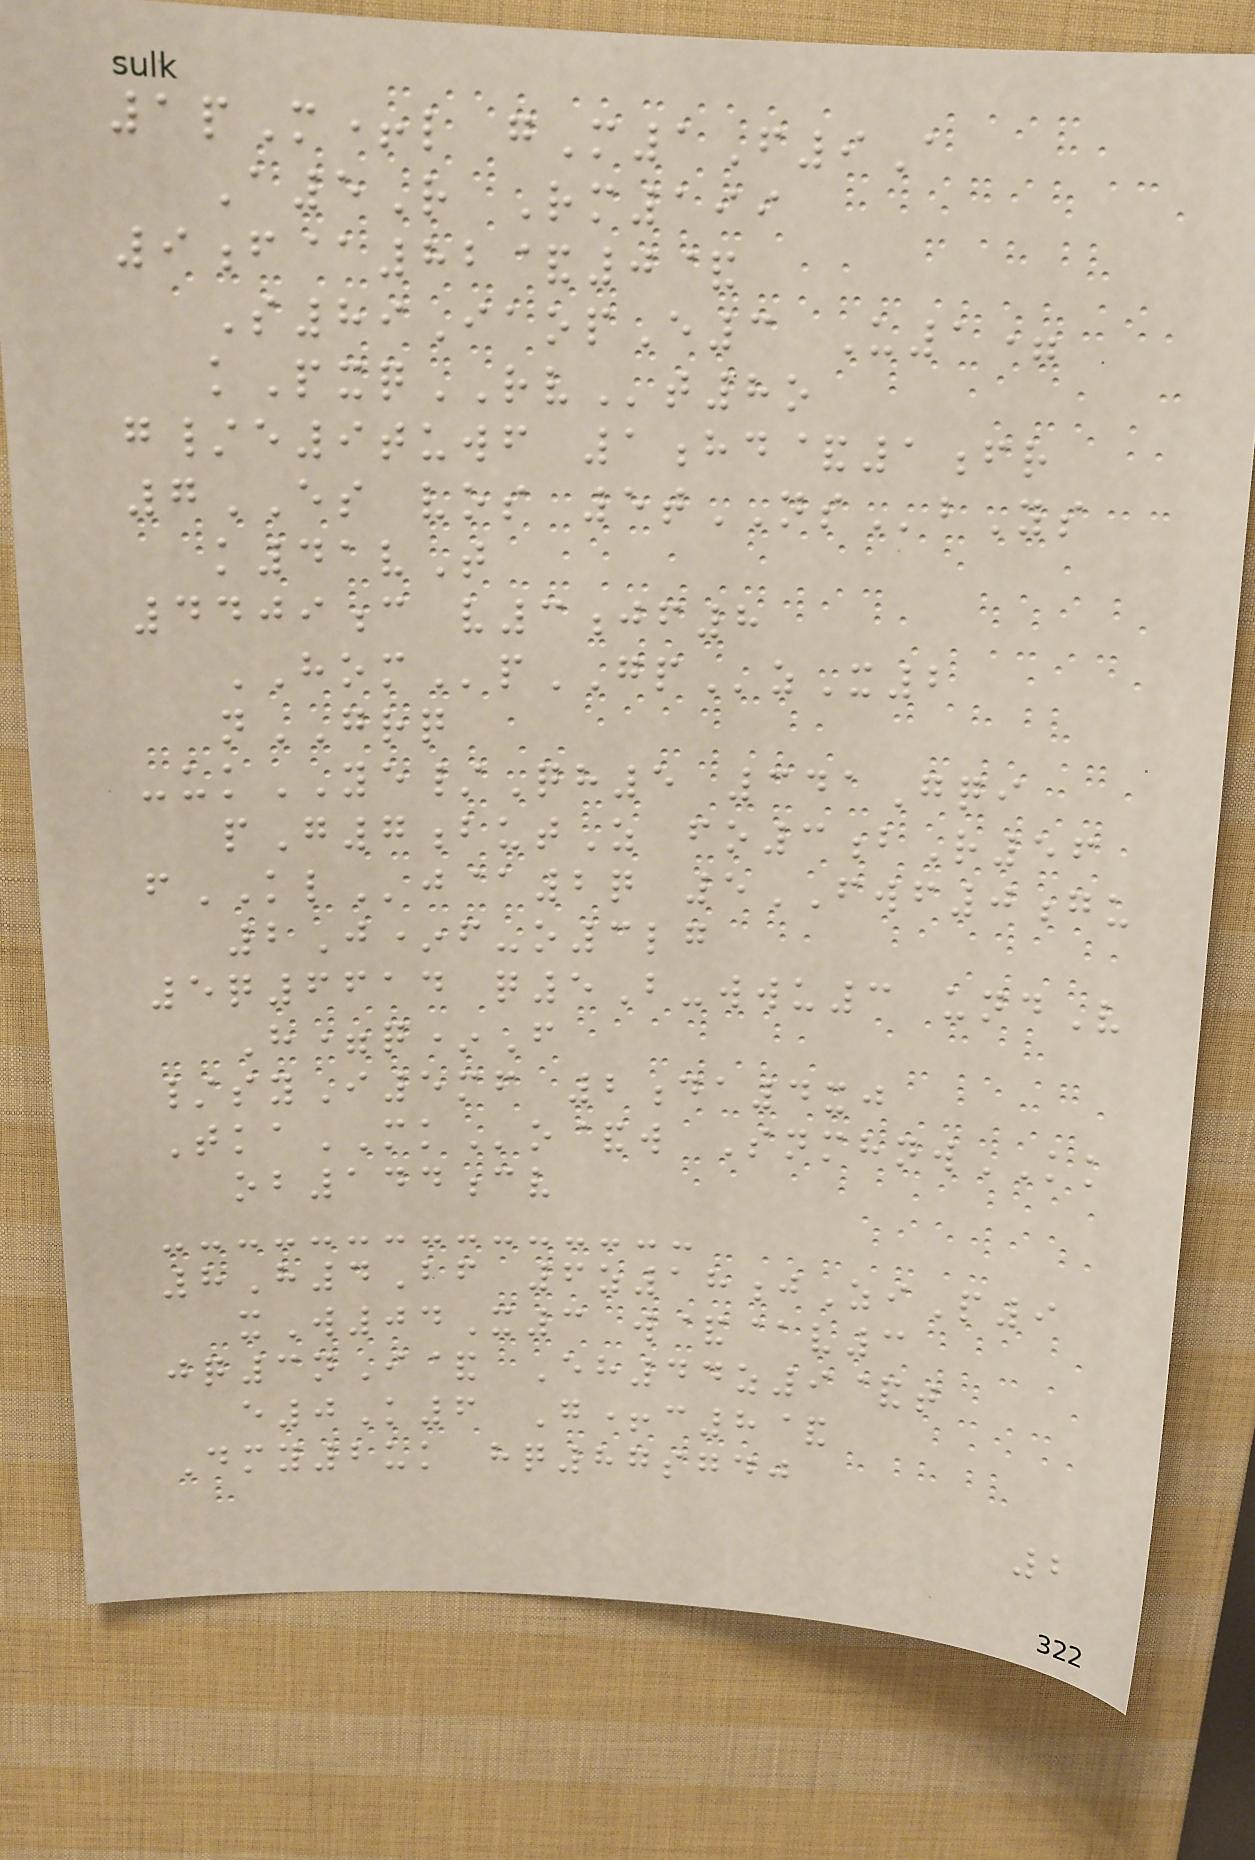1pM+l gM1F9A
A5R Rm199
9f@82&0&
S89IaopE3 U1=
kPxqRVt8o
g/e9tuwf 1hd&1fr
7ES vos 5tNSbYs
k41vT
4409c v3jf8
HOMpGPzX2
nGRQ
-ukYE/Qh5 341Gqi
pG7butZ fo3bR56
fKLj@2q 5FWF0gu
2J*f-o3lg
5q6614 q5B-wwu3 undV
H=q*F
/syI5mf 2da4xj
TkaMKo&w SnmhnwKK
ob144cv
8H4Bf 6z18jZiP9
xW04X3 w&@v3
jq3nI& Eh44z9&t
e0K6 G+c8&
Dmy2uk hq87sgdj
2
